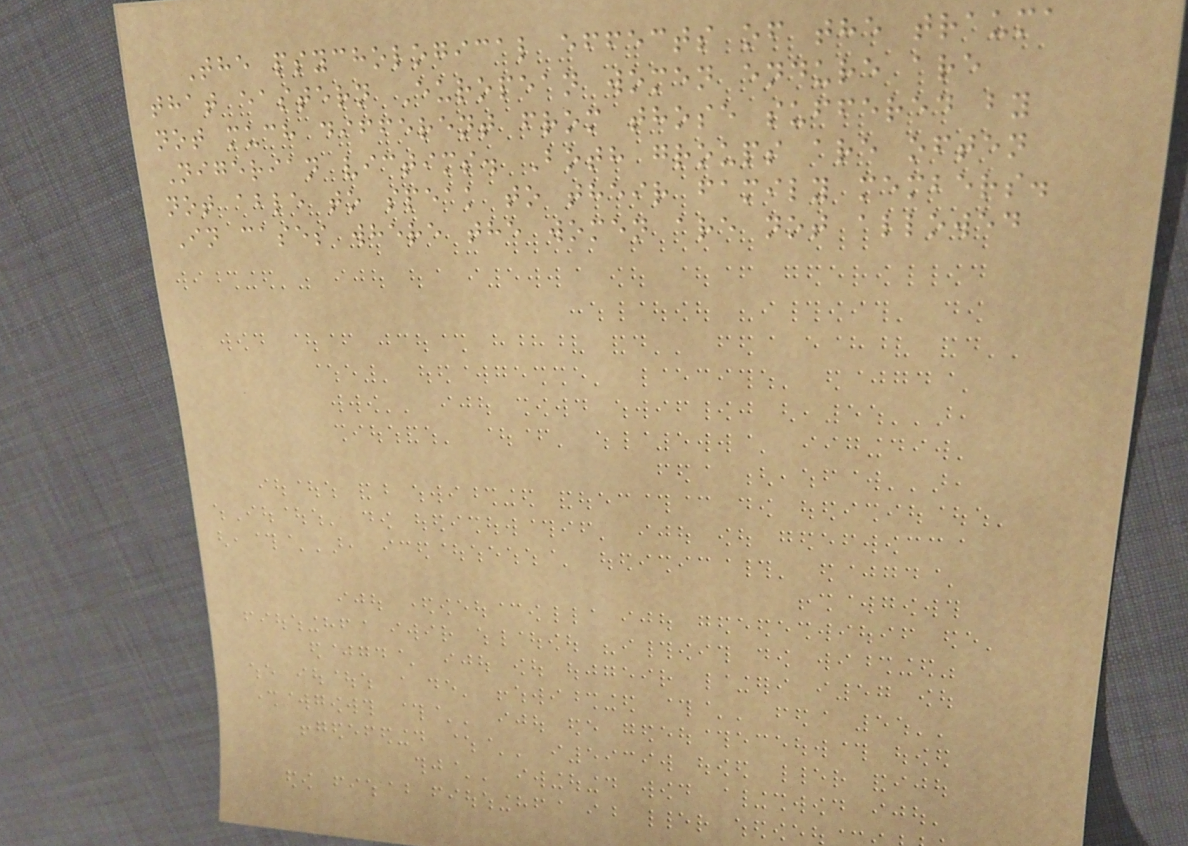The psychological effects of the trauma
that eastern European women endure are
not much different from those suffered by
Nigerian victims. Both groups are often
not able to speak to their family members.
In cases where the women are not allowed
